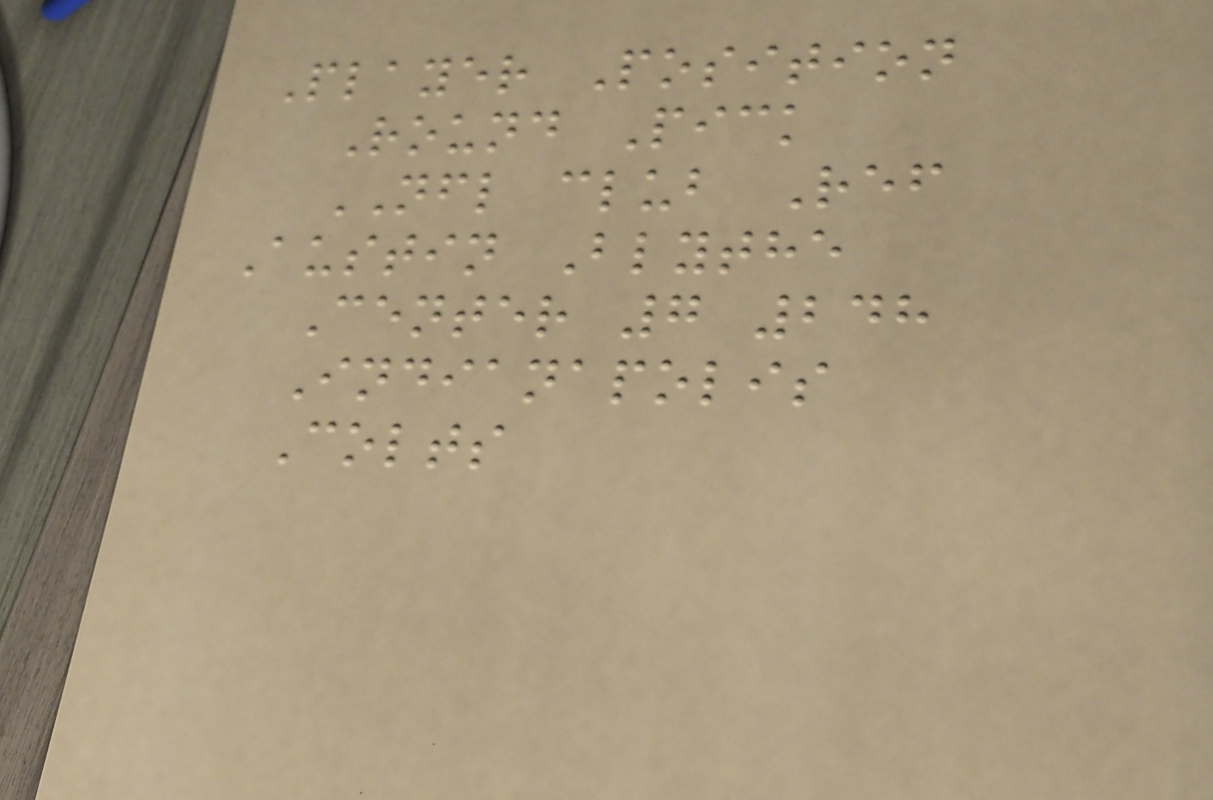Player Position
Round Pick
NFL club Ref
Austin Blythe
Center 7 248
Indianapolis
Colts
